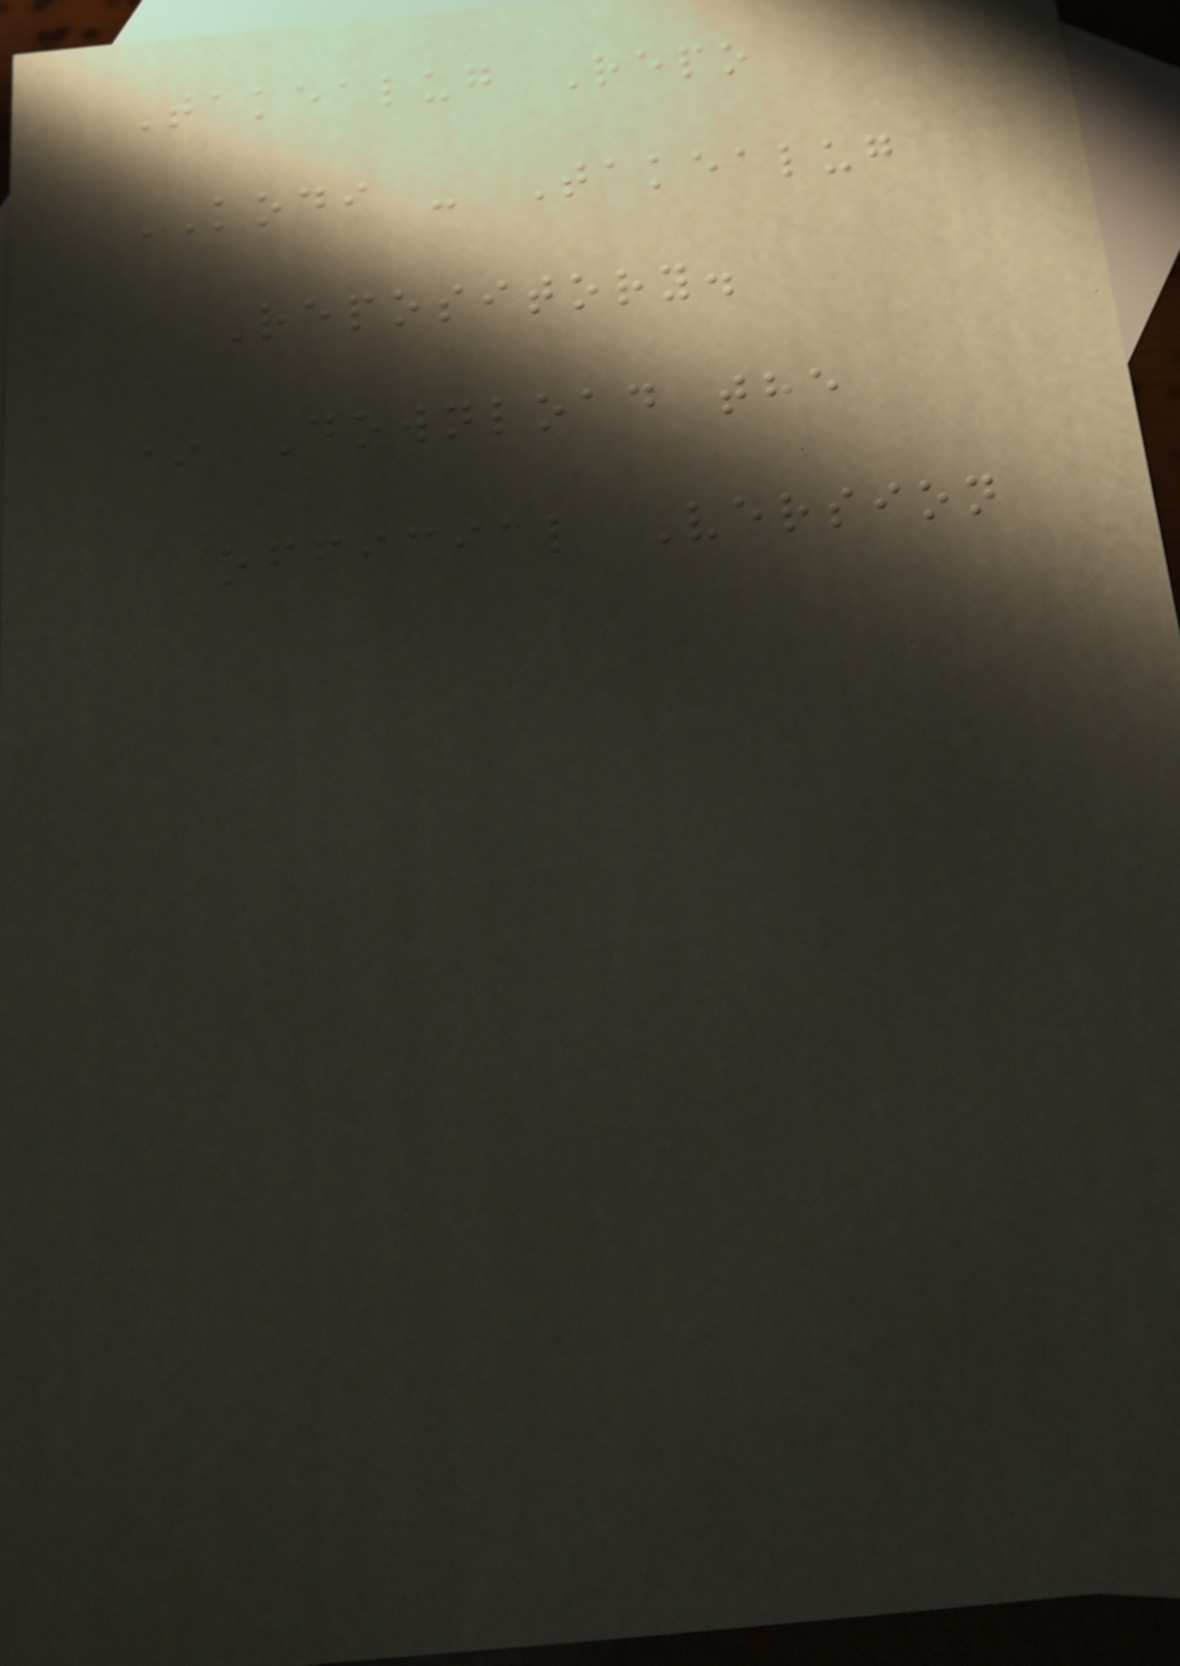Takealug Repo
KODI - Takealug
Repository.
* Download the
official Version
